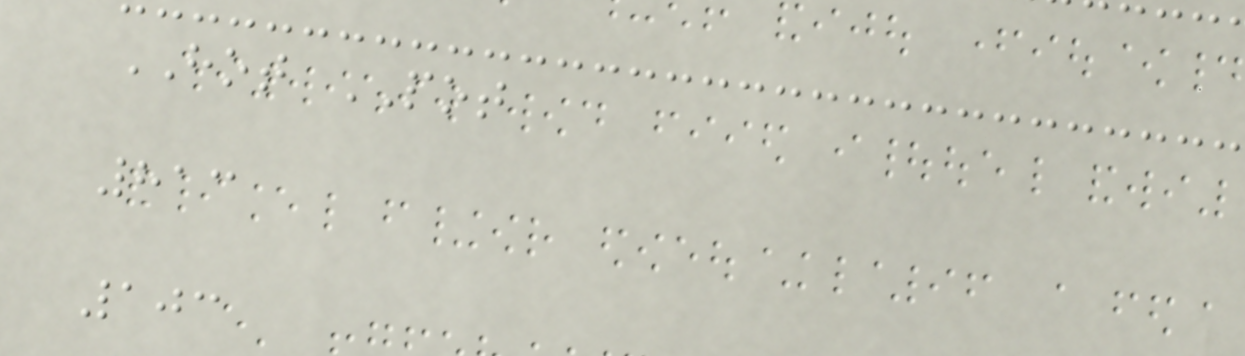HOT POT
813
103
